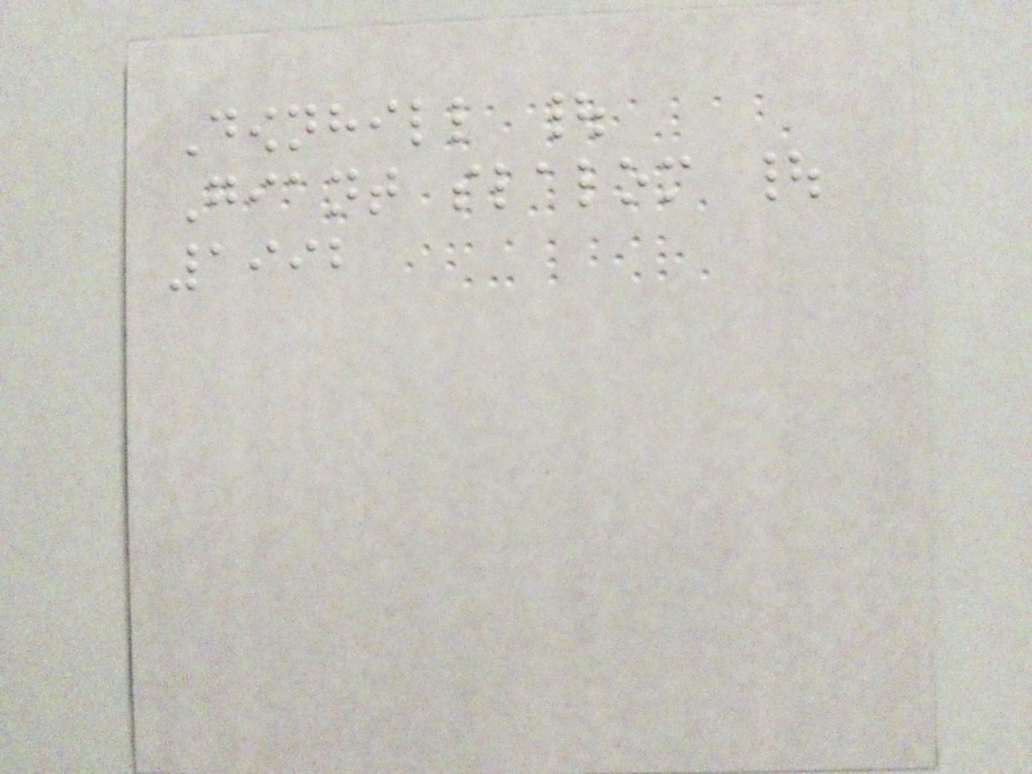Downhill |
Giant slalom |
1992
